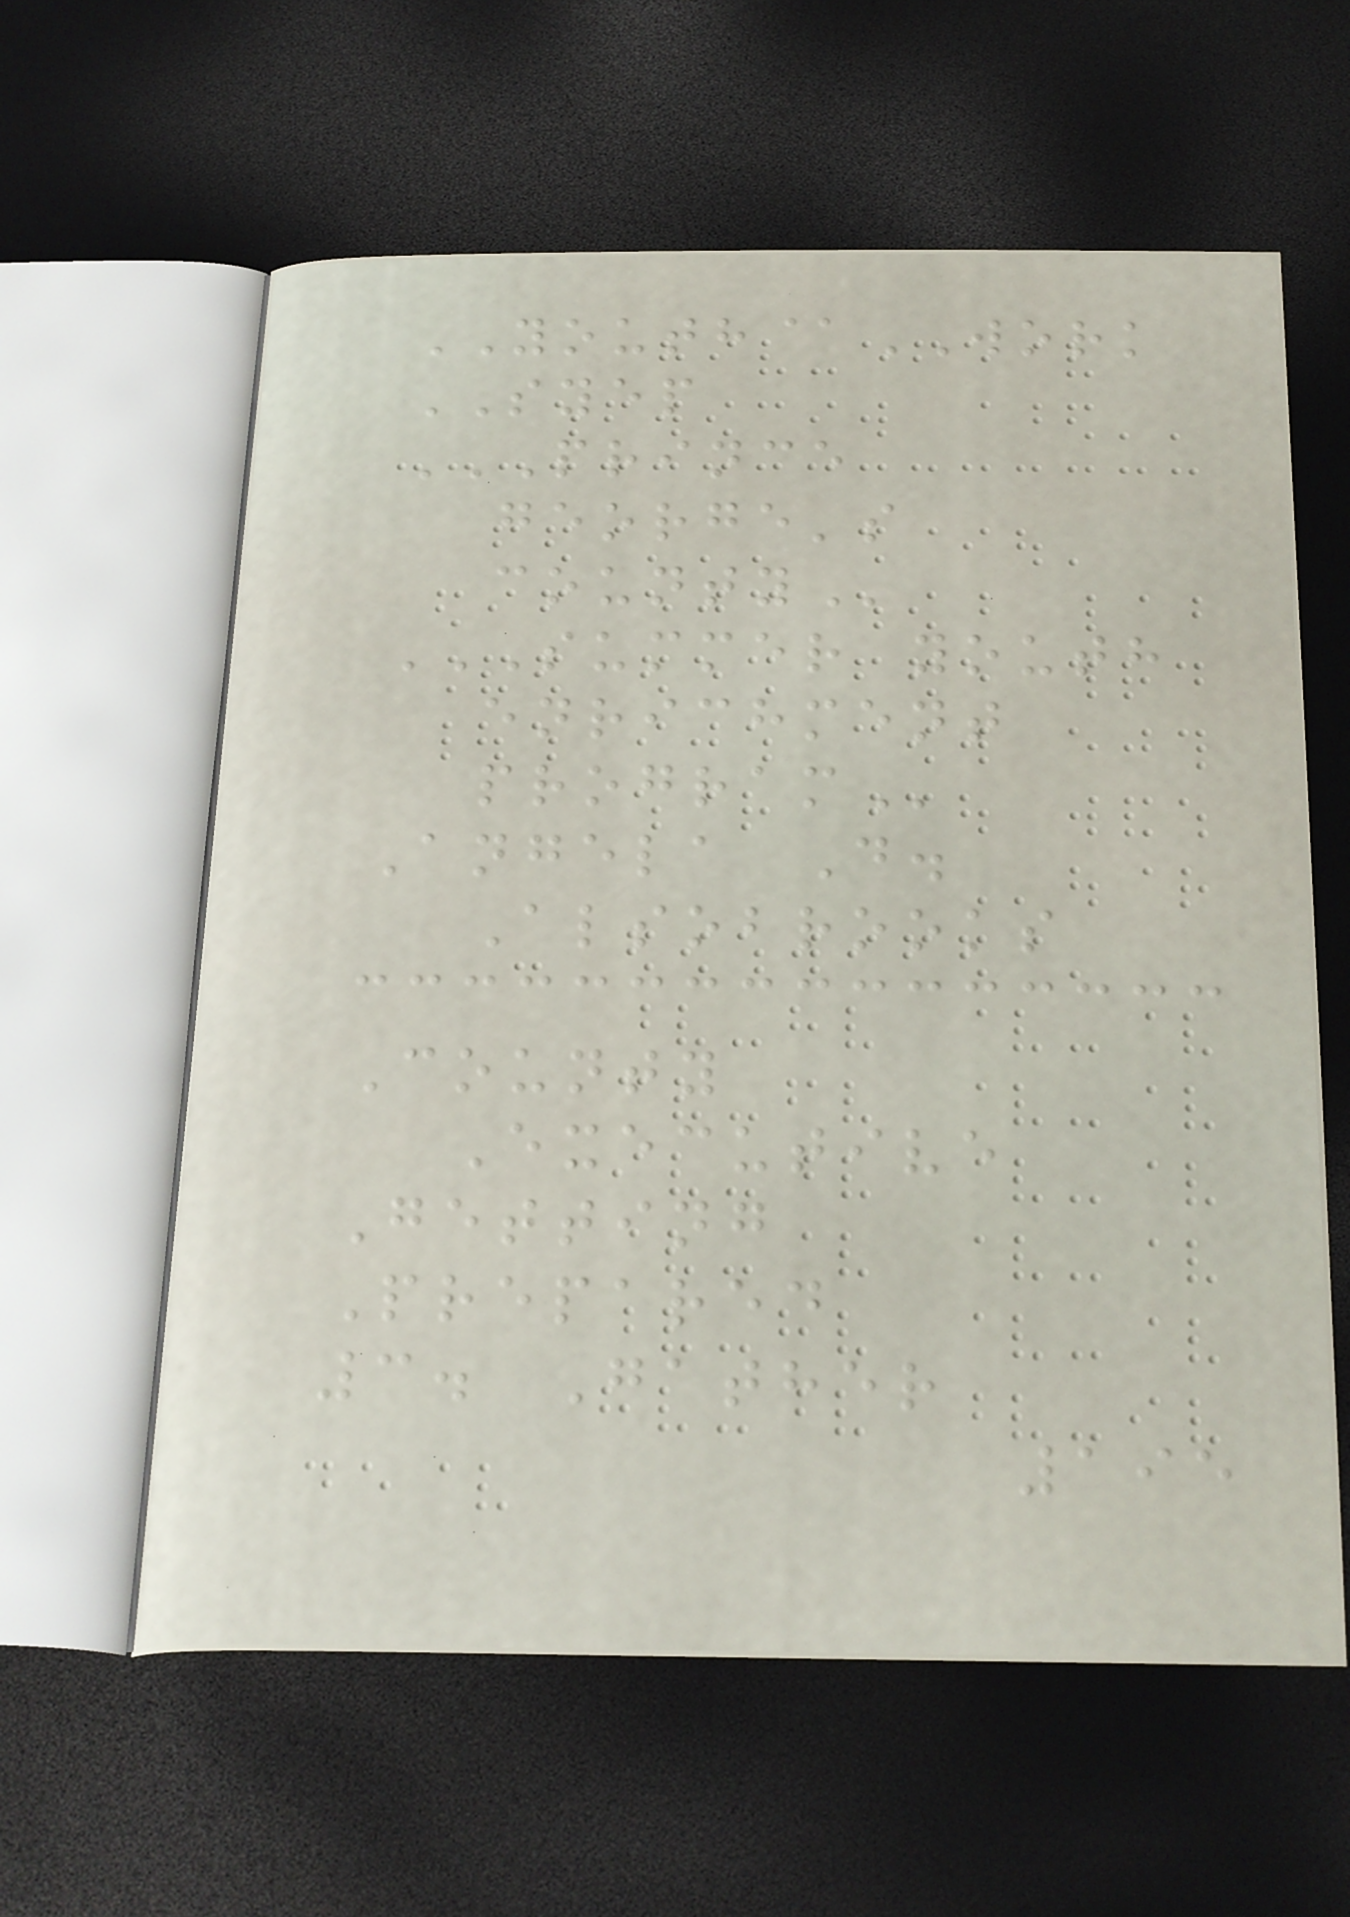YOUTH@WORK
SYEP
PRINCE
GEORGE'S
COUNTY
SUMMER YOUTH
ENRICHMENT
PROGRAM
Angela D.
Alsobrooks
County
Executive
Getting
Prepared
3. Gather
195
